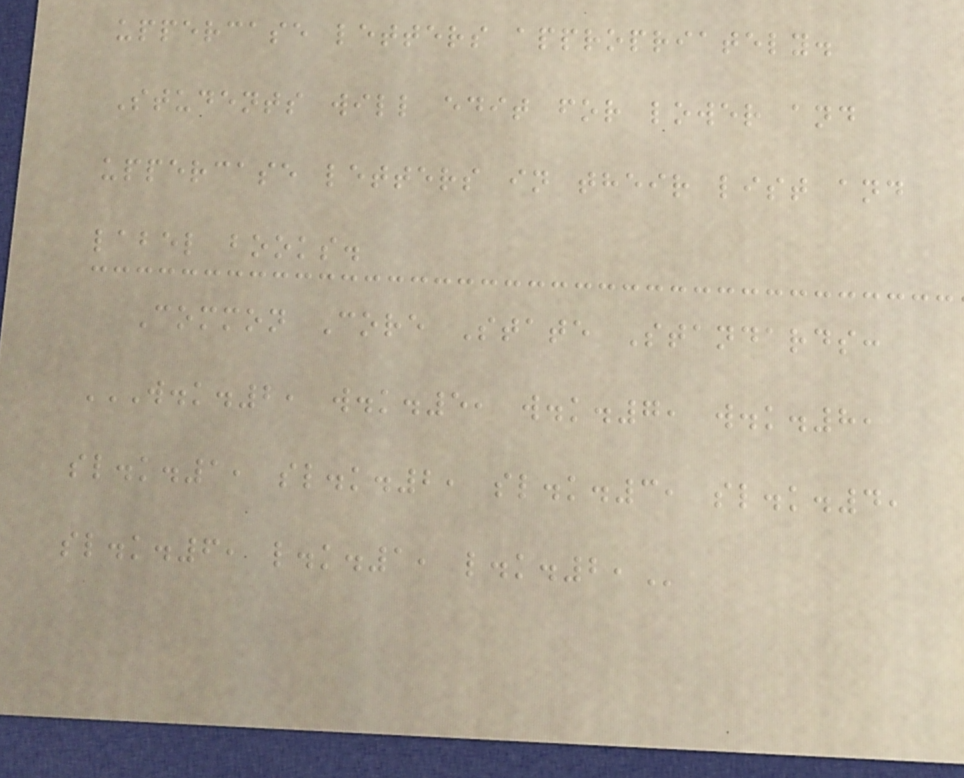uppercase letters appropriately.
Students will edit for lower and
uppercase letters in their list and
label books.
Common Core State Standards:
W.K.2, W.K.5, W.K.7, W.K.8,
SL.K.1, SL.K.2, SL.K.3, SL.K.4,
SL.K.6, L.K.1, L.K.2,
